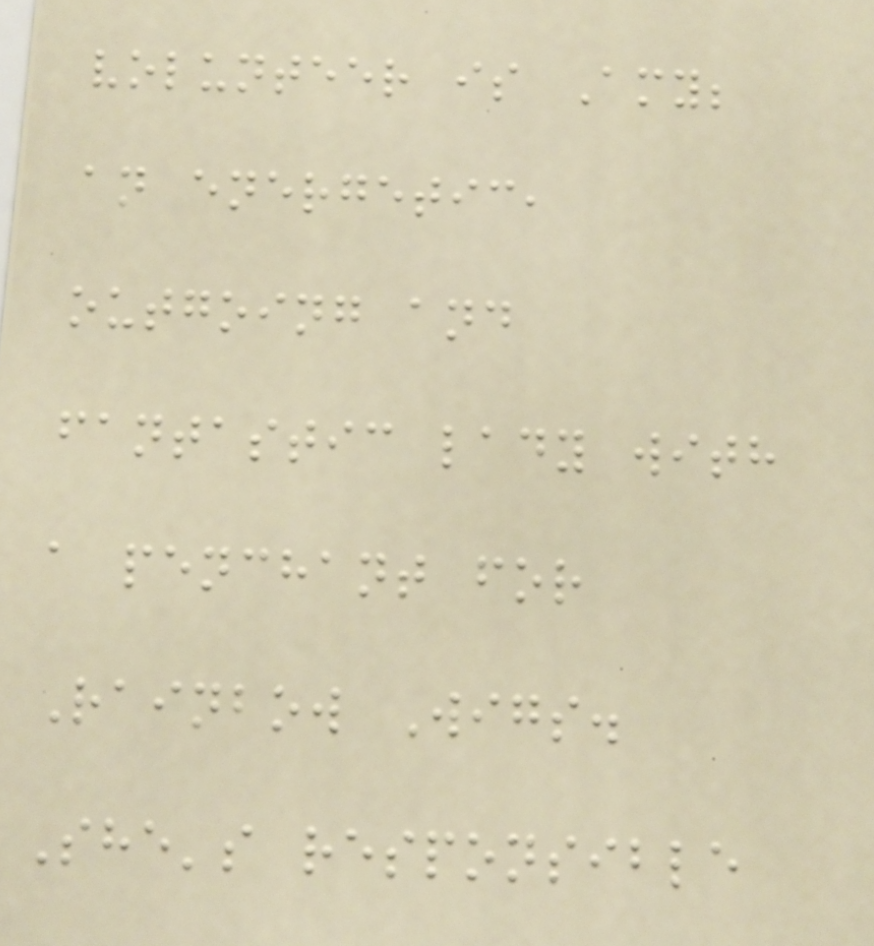volunteer is Amy;
an energetic,
outgoing and
fantastic lady with
a penchant for
Rainbow Wigs.
She's responsible
